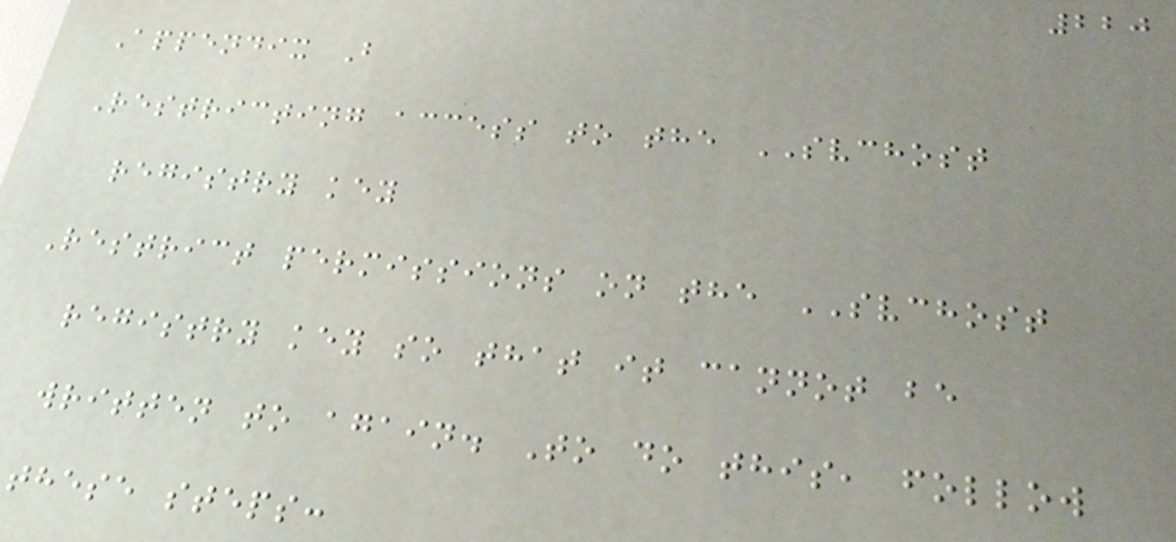220
Appendix B
Restricting access to the SVCHOST
registry key
Restrict permissions on the SVCHOST
registry key so that it cannot be
written to again. To do this, follow
these steps:
